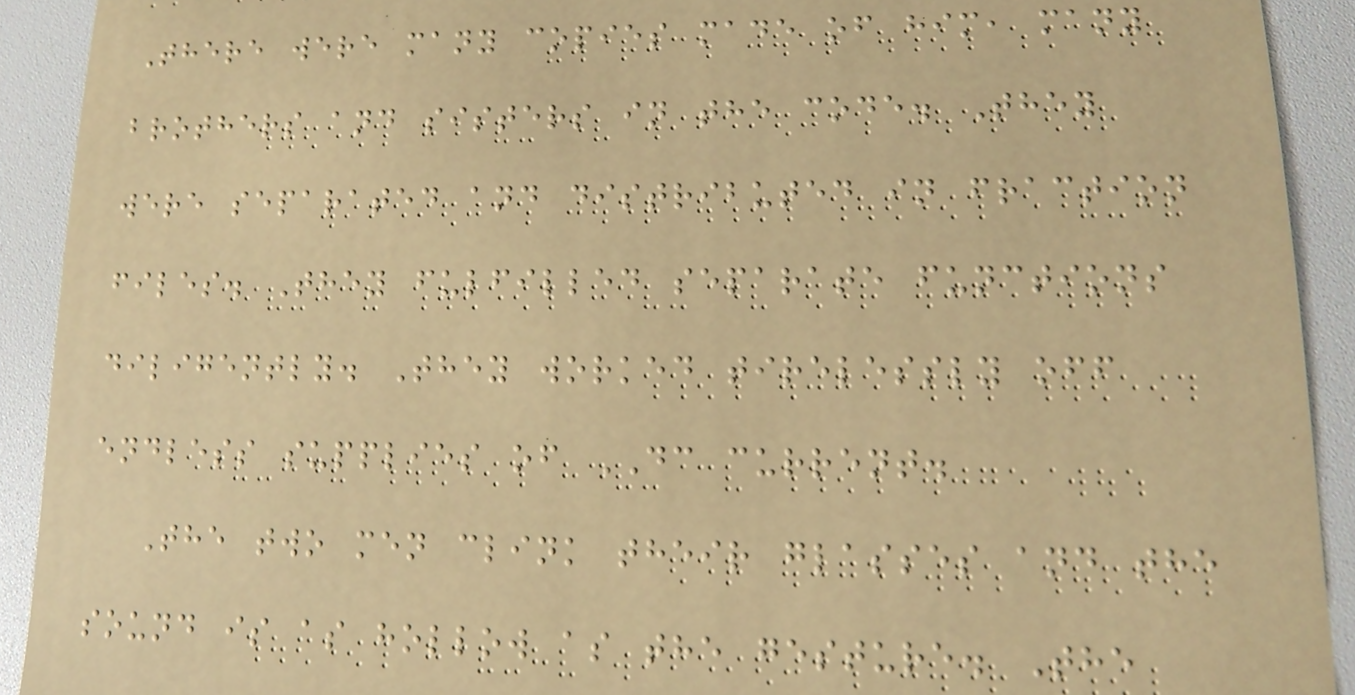There were many copies made of him, many
brothers and sisters in the code. They
were separated and distributed in fraction
files. They fulfilled separate functions
diligently. They worked tirelessly off
endless supplies of DC current.
The two men clink their glasses and the
sound is as hollow as the gesture. The
